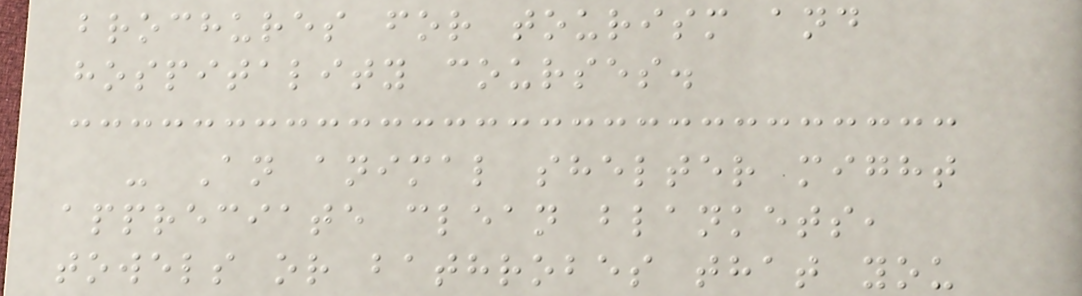brochures for tourism and
hospitality courses.
- An animal shelter might
appreciate clean blankets,
towels or bathrobes that you
